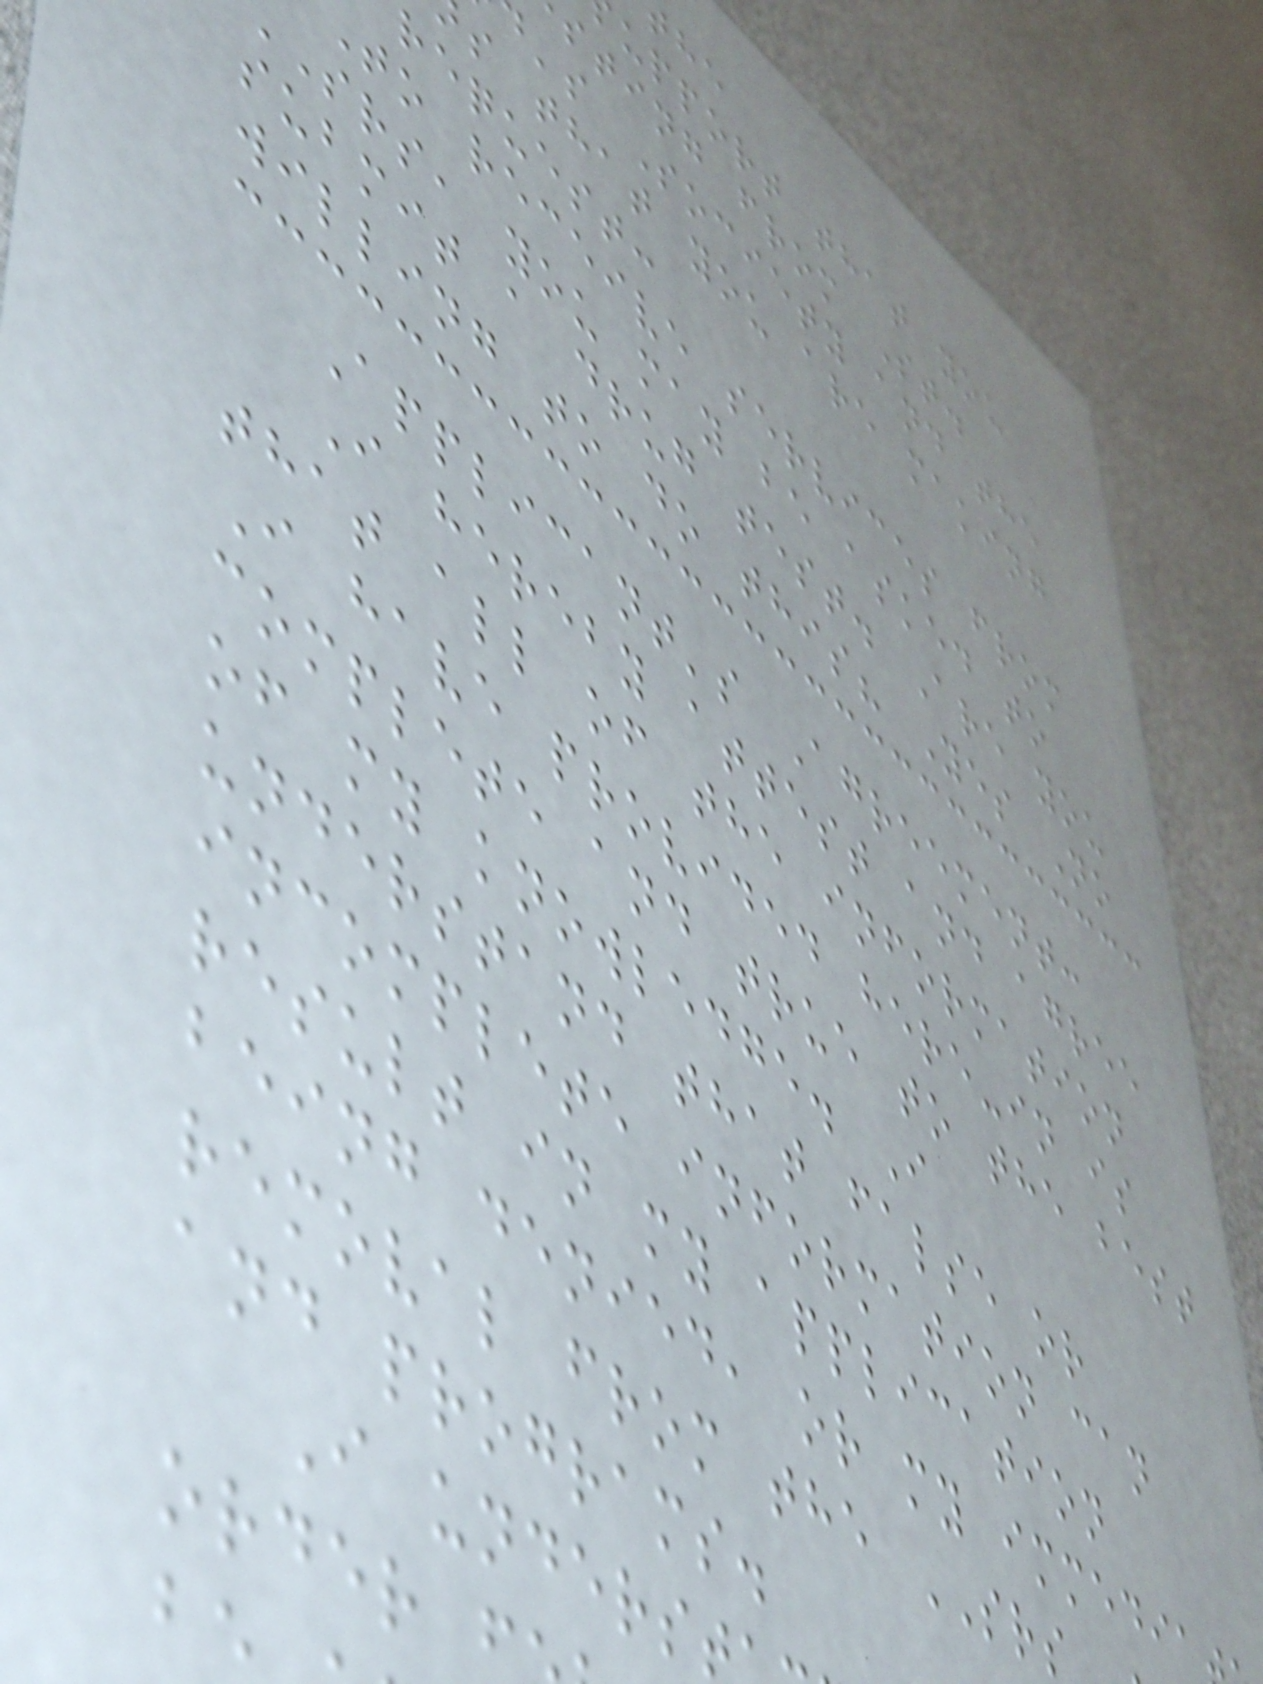upport that you
sting from St.
's Society and the
s that you are making
request:
to receive services from
srs, you may be asked to
submit a drug test. Are you
willing to do this? Yes No
Applicant's Agreement:
I hereby attest and agree
that all of the information
I have provided here-in is
complete and true to the best
of my knowledge. I
understand that false or
incomplete information can
result in my application
being denied, or my immedia
removal from the SRS
and programs.
I unders
